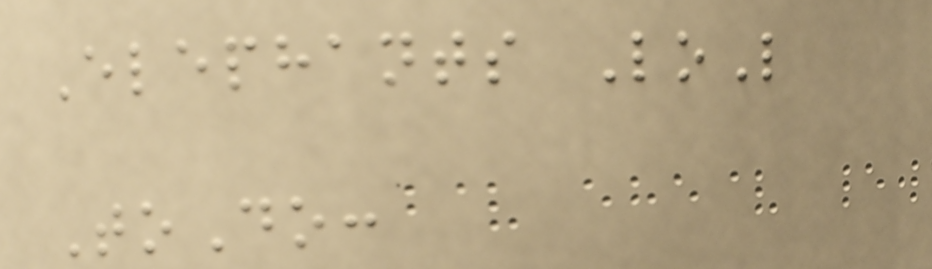Elephants LoL
ToDo:
